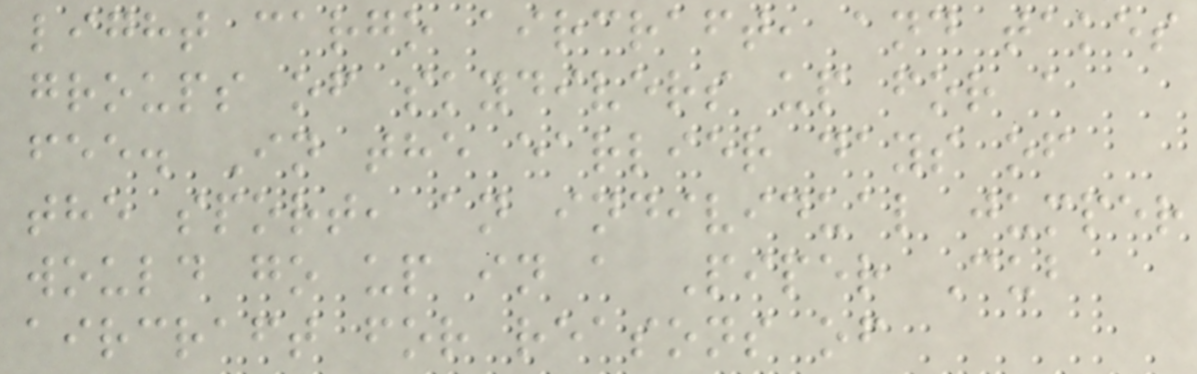light cargo aircraft, and takes
groups of skydivers up for a
fee. In the earlier days of
the sport, an individual jumper
would go up in a Piper Cub
aircraft for reasons of
